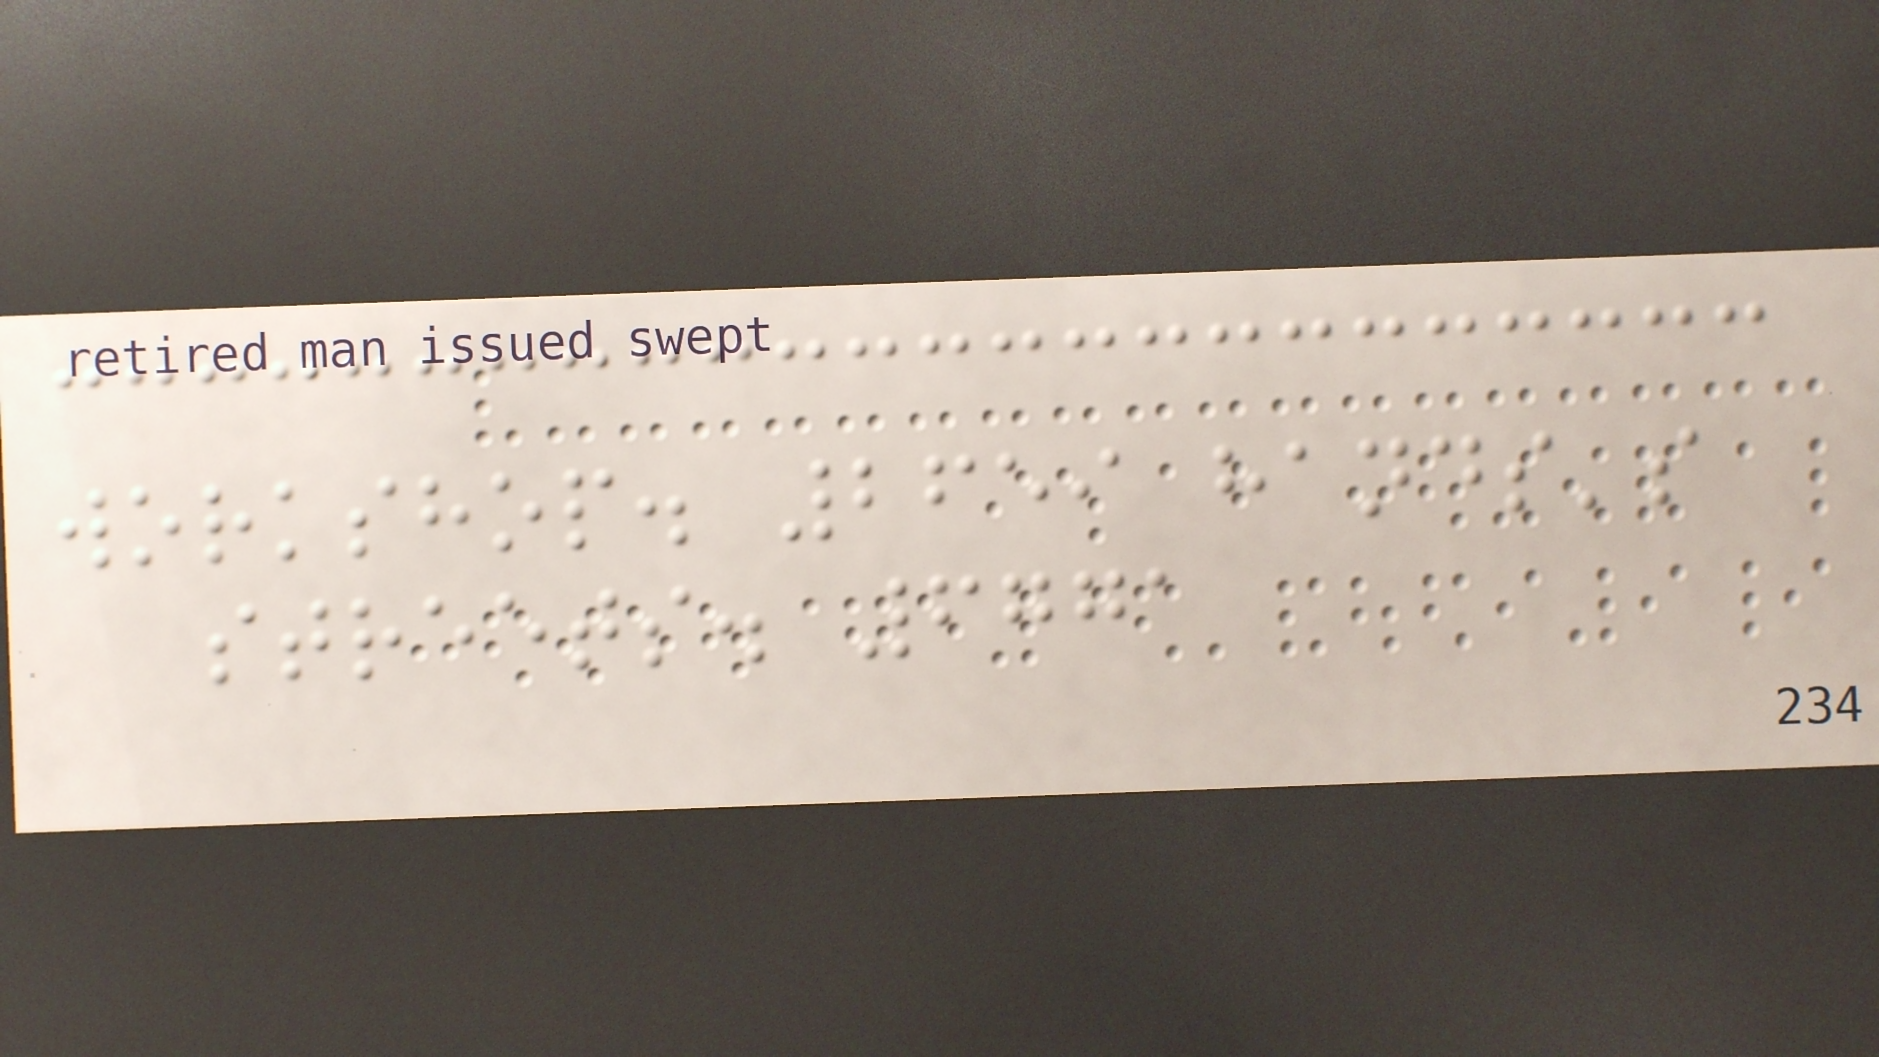workshop. 2659 hands's
streets. 6771
